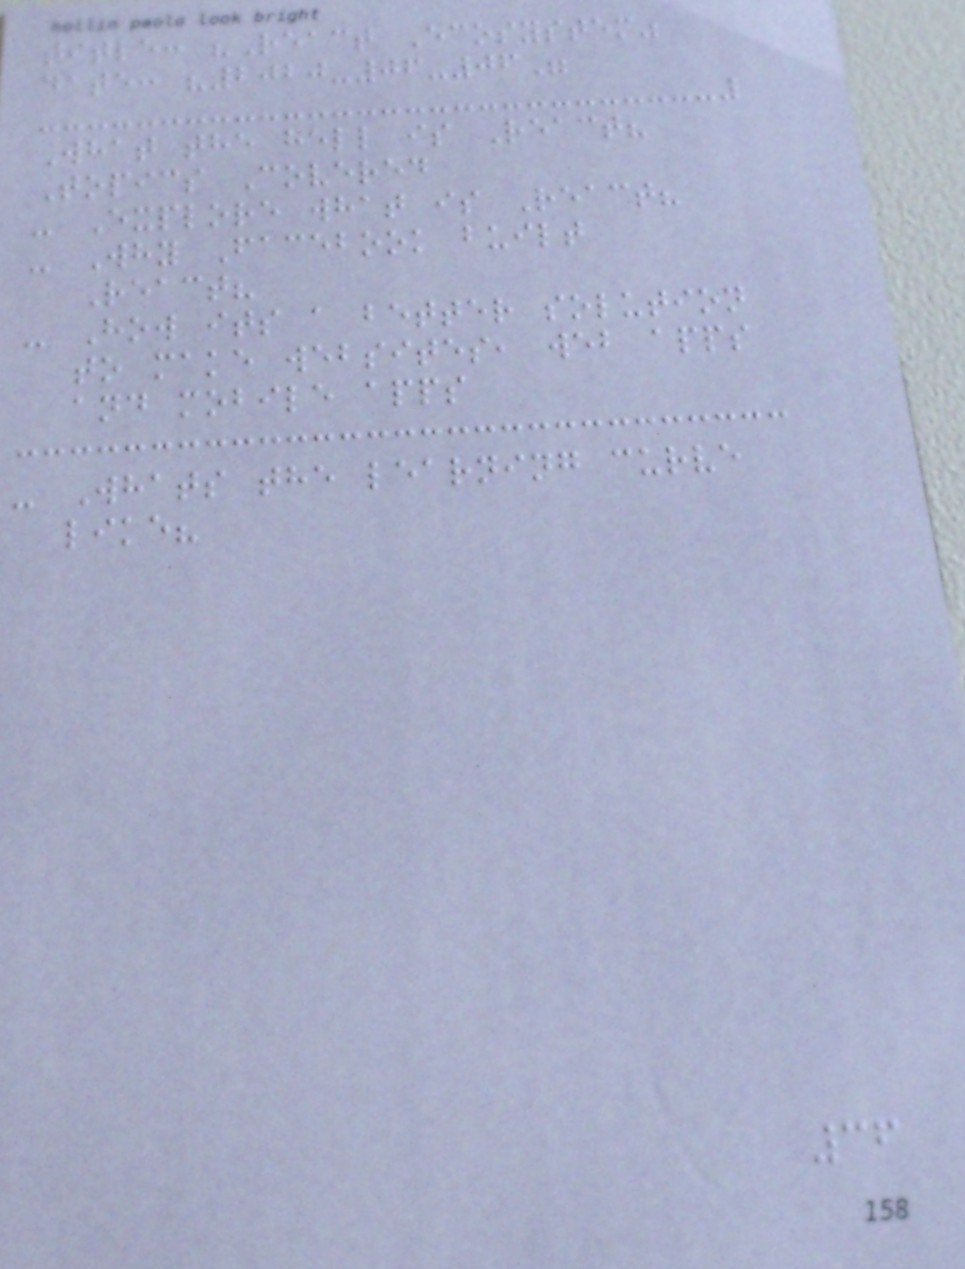title: "React Ecosystem"
date: "2020-06-06"
What the hell is React?
Topics Covered
- Explore what is React?
- Why Facebook built
React?
- How its a better solution
to make websites, web apps
and mobile apps
- Whats the learning curve
like?
36
